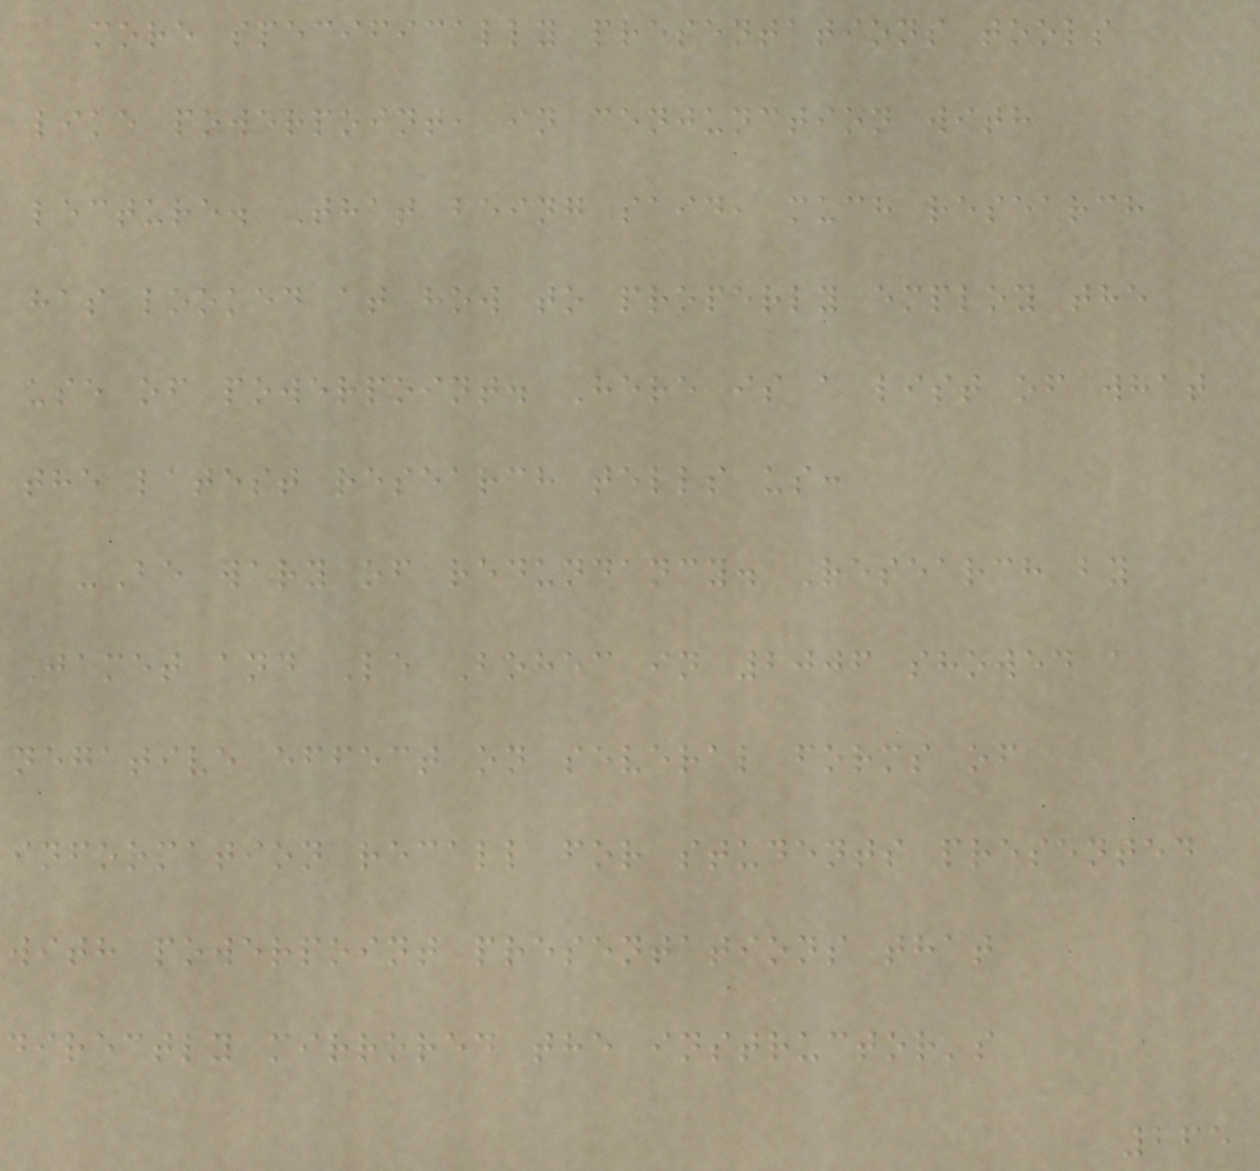more specifically presentations tools
like powerpoint, in conjunction with
lecture. That being said, much research
has looked at how to properly employ the
use of powerpoint. Here is a list of what
the latest research tells us:
-Be wary of redundancy. Research by
Jamet and Le Bohec in 2006 showed a
negative effect on several forms of
information recall for students presented
with powerpoint presentations that
directly mirrored the instructor's
265
